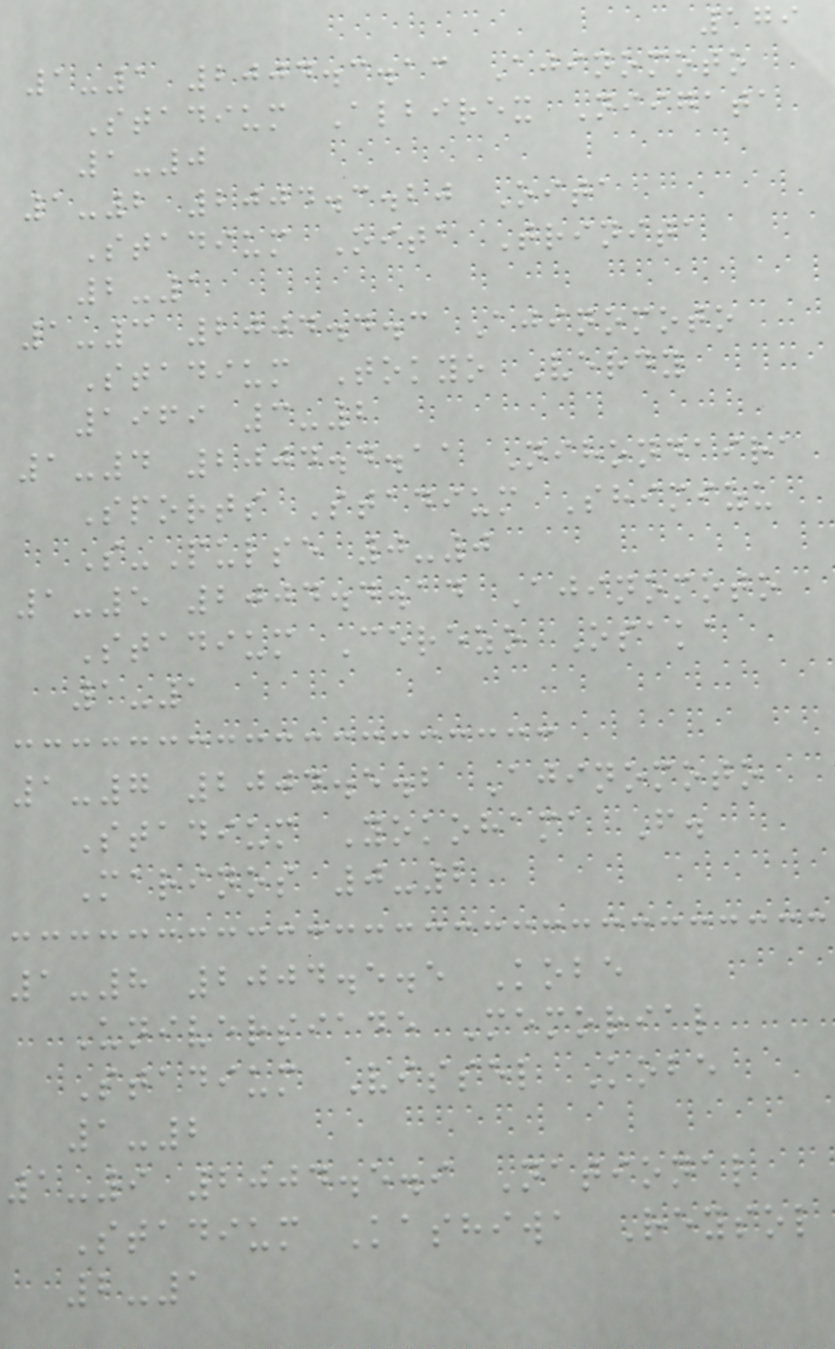179
1-1 2004.3.13 Ajinomoto
Stadium Albirex Niigata
1-0
1-2 2004.3.20 Oita
Stadium Oita Trinita
2-1
1-3 2004.4.3 Ajinomoto
Stadium Tokyo Verdy
1969 3-2
1-4 2004.4.11 Nihondaira
Sports Stadium Shimizu
S-Pulse 0-0
1-5 2004.4.14 Ajinomoto
Stadium Cerezo Osaka
1-1
1-7 2004.5.2 Ajinomoto
Stadium Yokohama F.
Marinos 0-2
1-8 2004.5.5 Kobe
Universiade Memorial
Stadium Vissel Kobe
1-2
1-9 2004.5.9 National
Stadium Kashiwa Reysol
2-1
